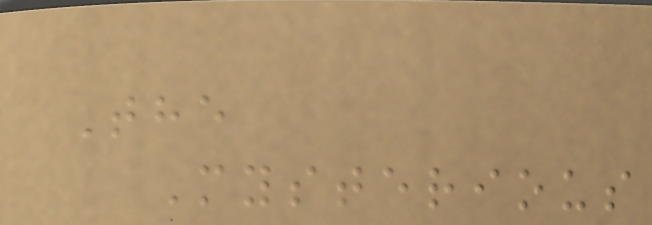The
Mysterious
